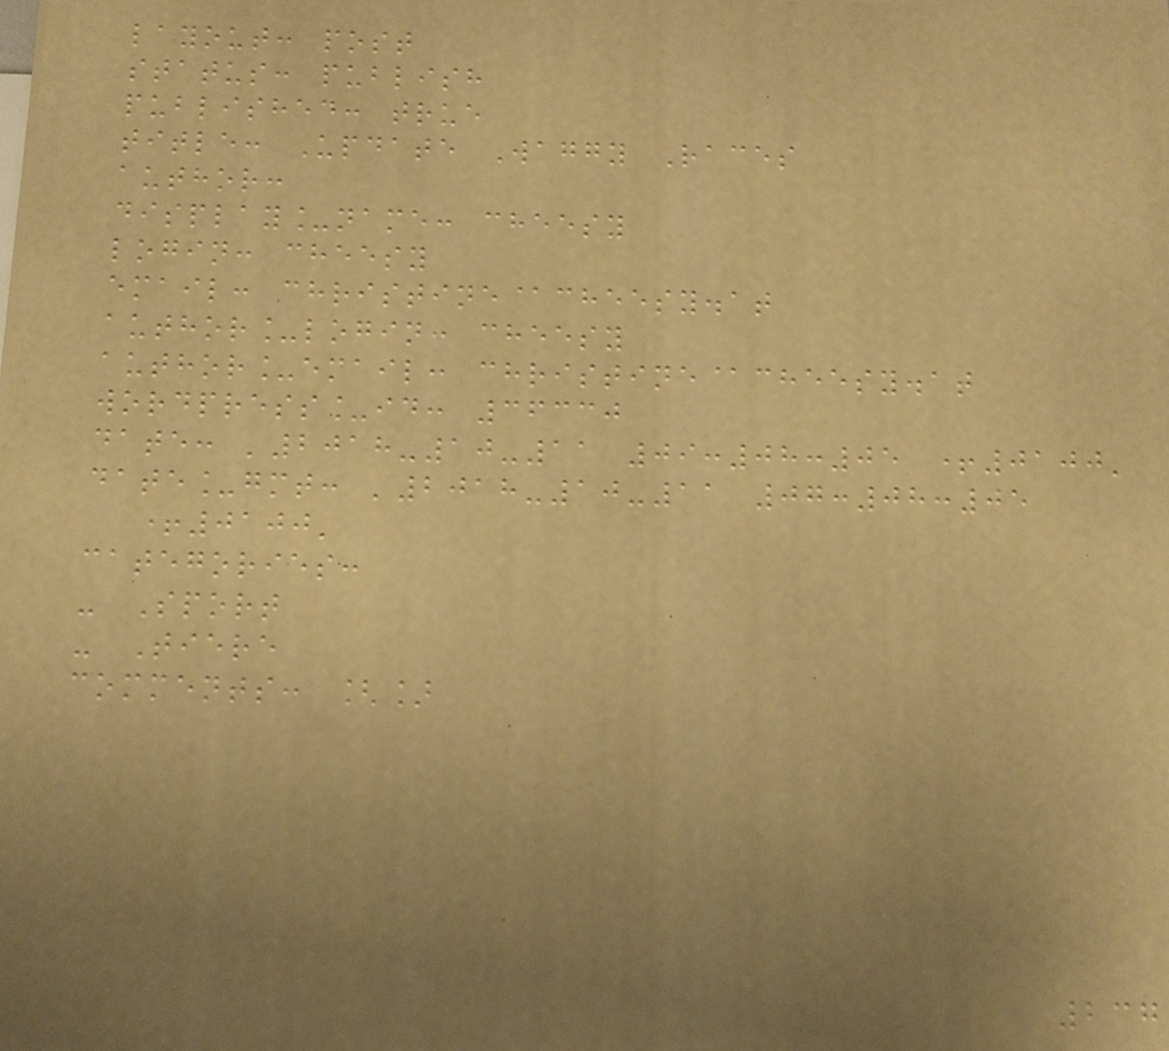layout: post
status: publish
published: true
title: Update Waggy Races
author:
display_name: cheesy
login: cheesy
email: christine@cheesy.at
author_login: cheesy
author_email: christine@cheesy.at
wordpress_id: 36330
date: '2018-10-11 09:08:05 +0100'
date_gmt: '2018-10-11 07:08:05
+0100'
categories:
- Sport
- Tiere
comments: []
237
